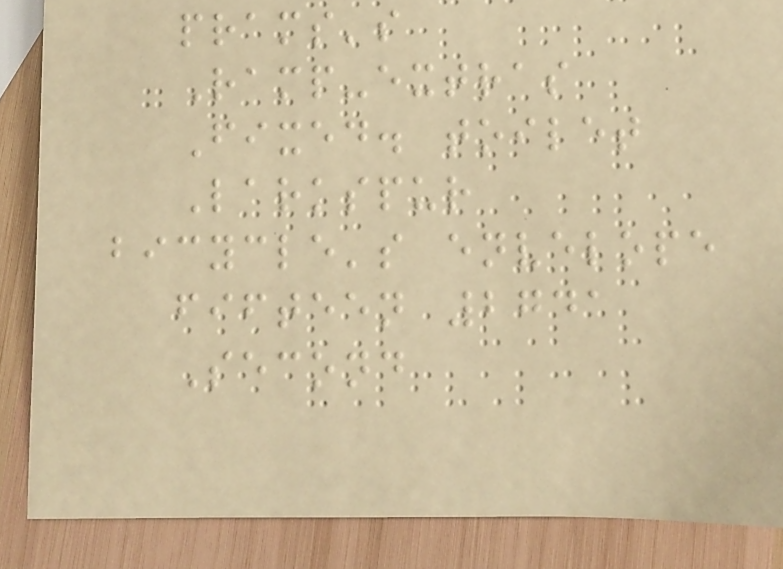prams's
Ramp-extras
Fixed. toilet
Larkspur
bicycle's envelope
fifteen 2741
Second
